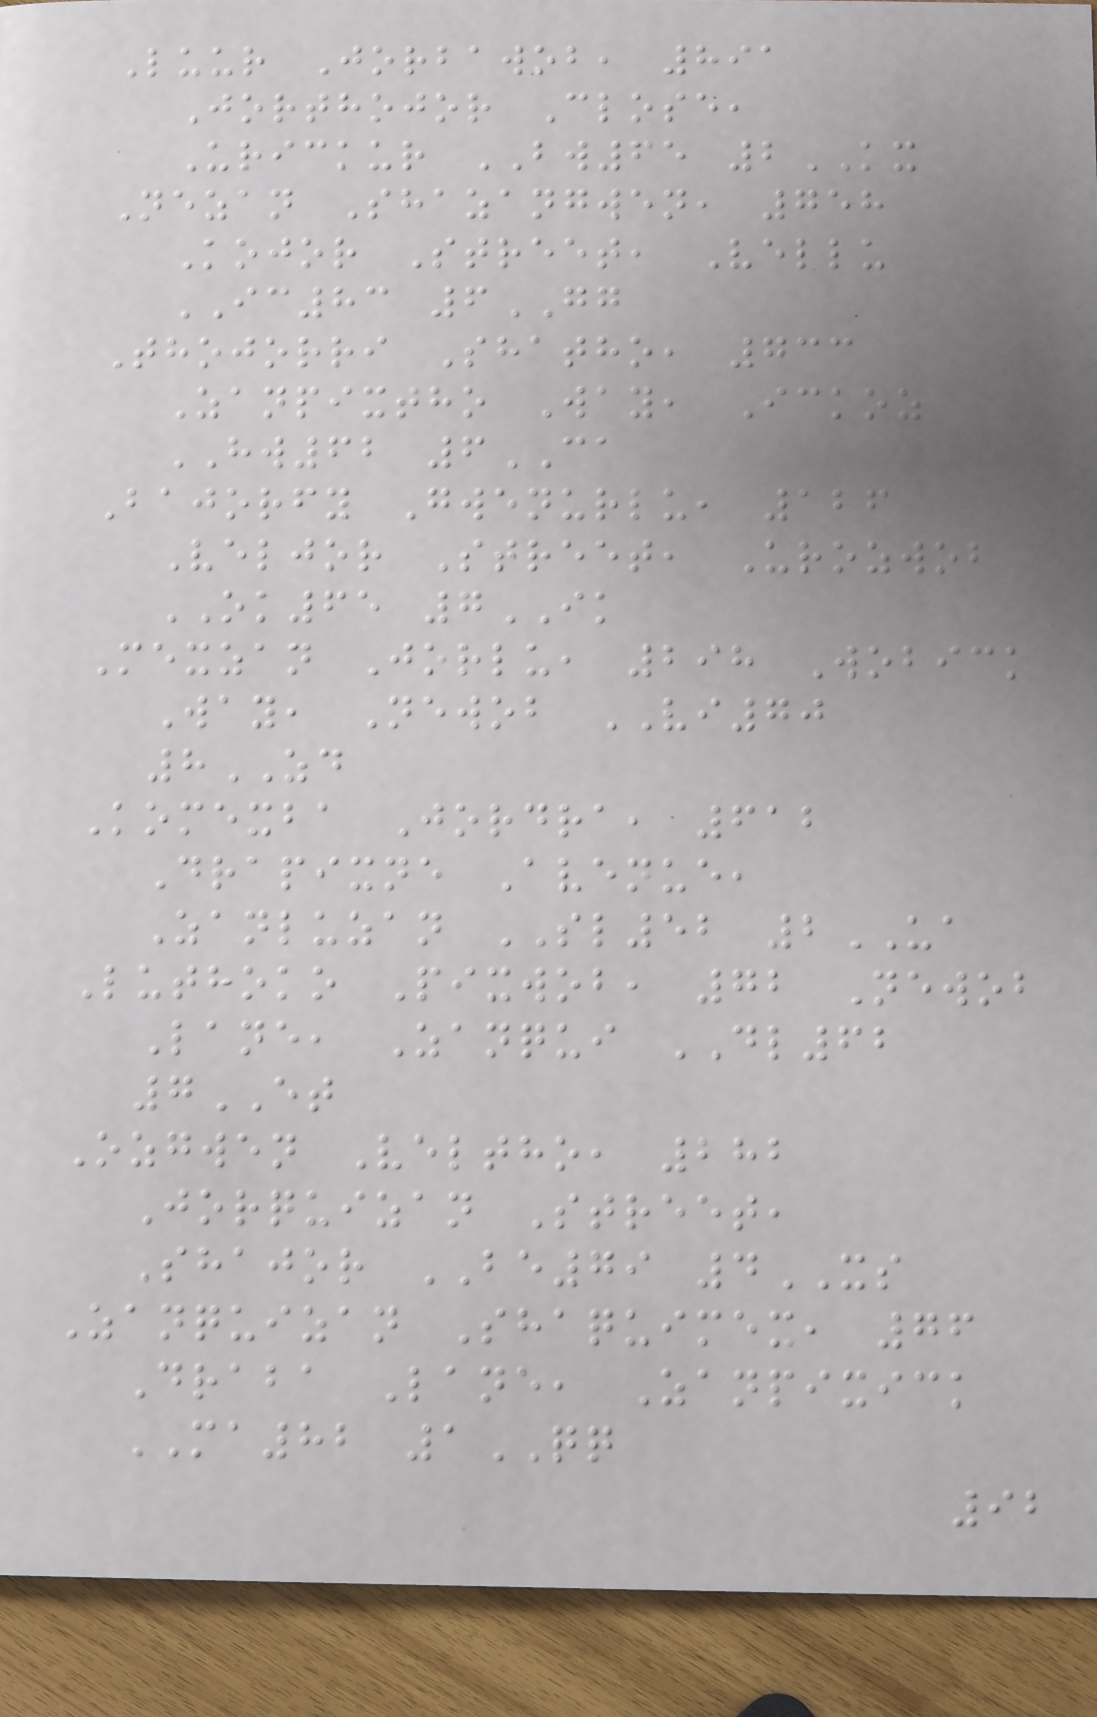Luur Jorbawob, 891
Jorthojor Close,
Urickur BW65 2KX
Nezan Shazangwen, 758
Kojor Street, Vellu
IC83 6GG
Thojorri Shatho, 733
Zanpixtho Way, Ickoz
HW62 6CA
Bajorfy Gwenurlu, 126
Veljor Street, Urozwob
OK65 7IK
Mexzan Jorlu, 298 Wobick
Way, Newob VI70
8ZD
Komexba Jordra, 612
Drapixne Avenue,
Zanluzan SL52 2UA
Luthoko Pixwob, 72 Newob
Lane, Zanqui DL62
7ET
Ozgwen Veltho, 282
Jorquizan Street,
Shajor BE79 4XS
Zanquizan Shaquimex, 76
Draba Lane, Zanpixick
MA82 1QQ
92
